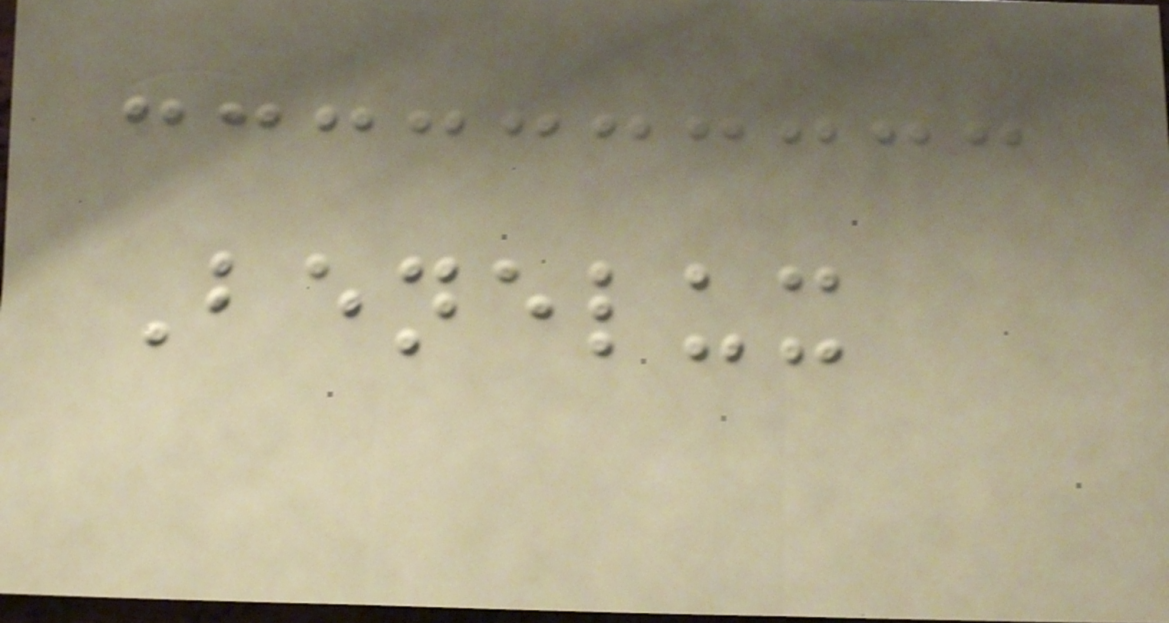Benelux
